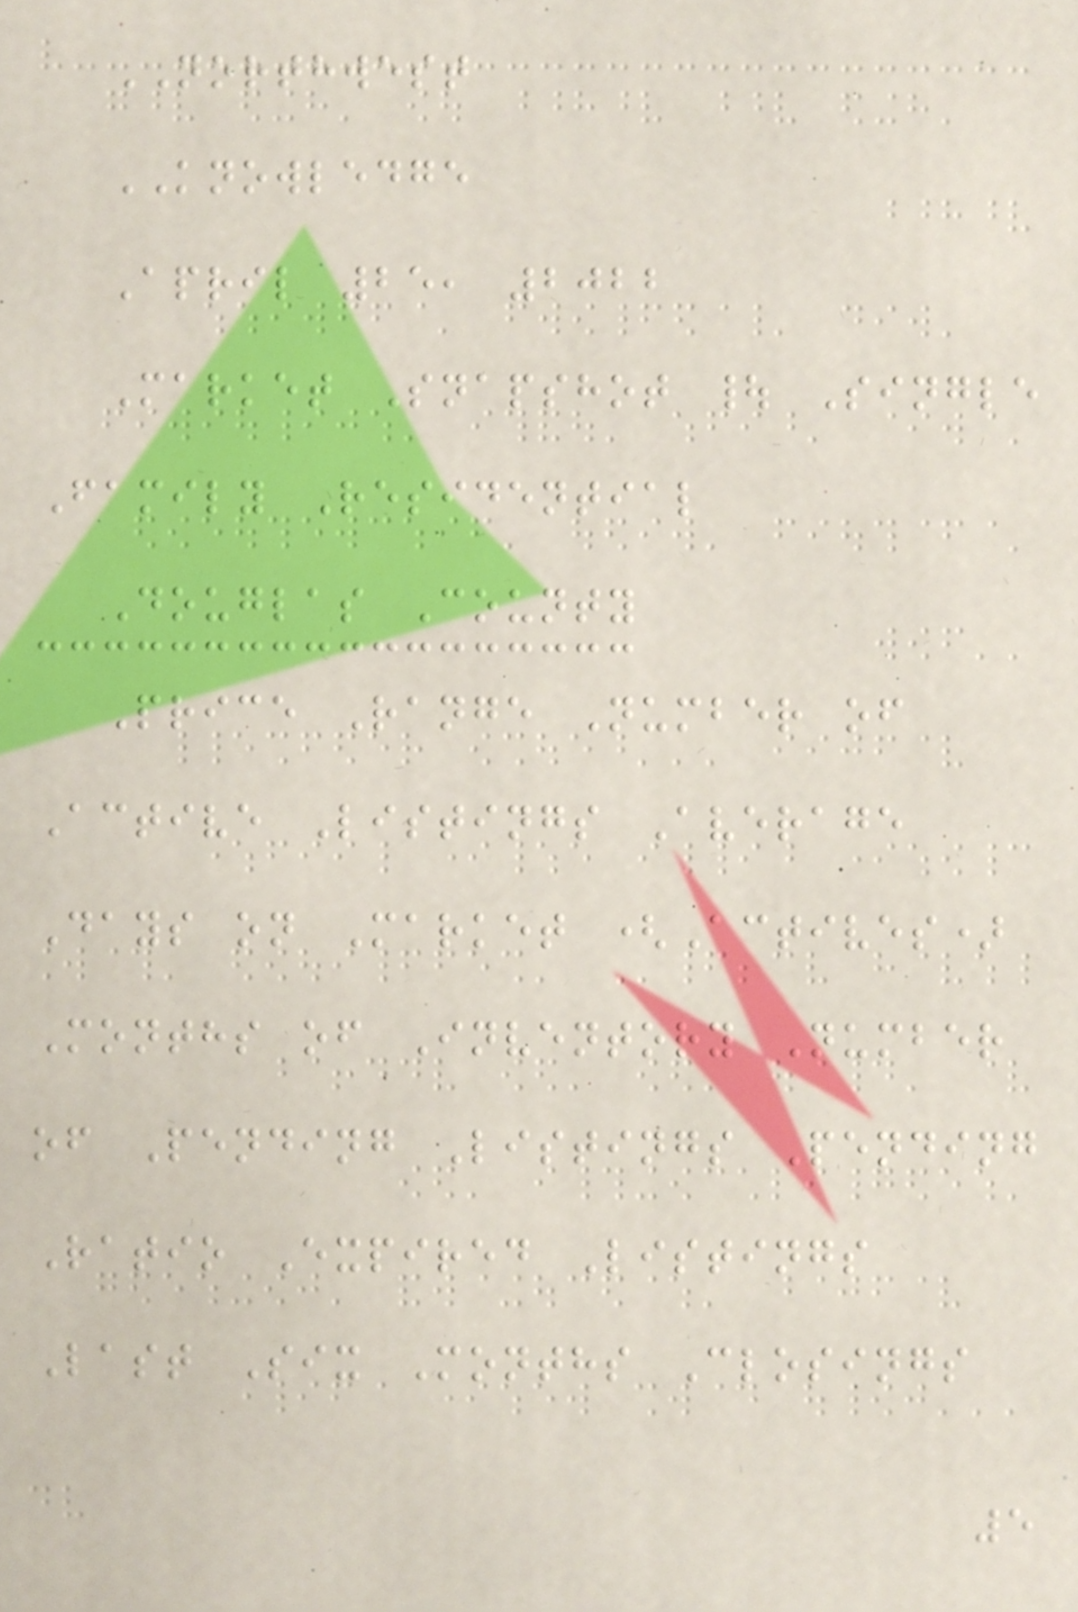NORTHWEST
KNOWLEDGE
April 25, 2022
Market Snapshot | Single
Family Residential
Douglas County
Price Range Number of
Active Listings Average
Days on Market (Actives)
Months of Inventory Number
of Pending Listings Pending
Ratio Expired Listings
Last Six Months Closings
5
